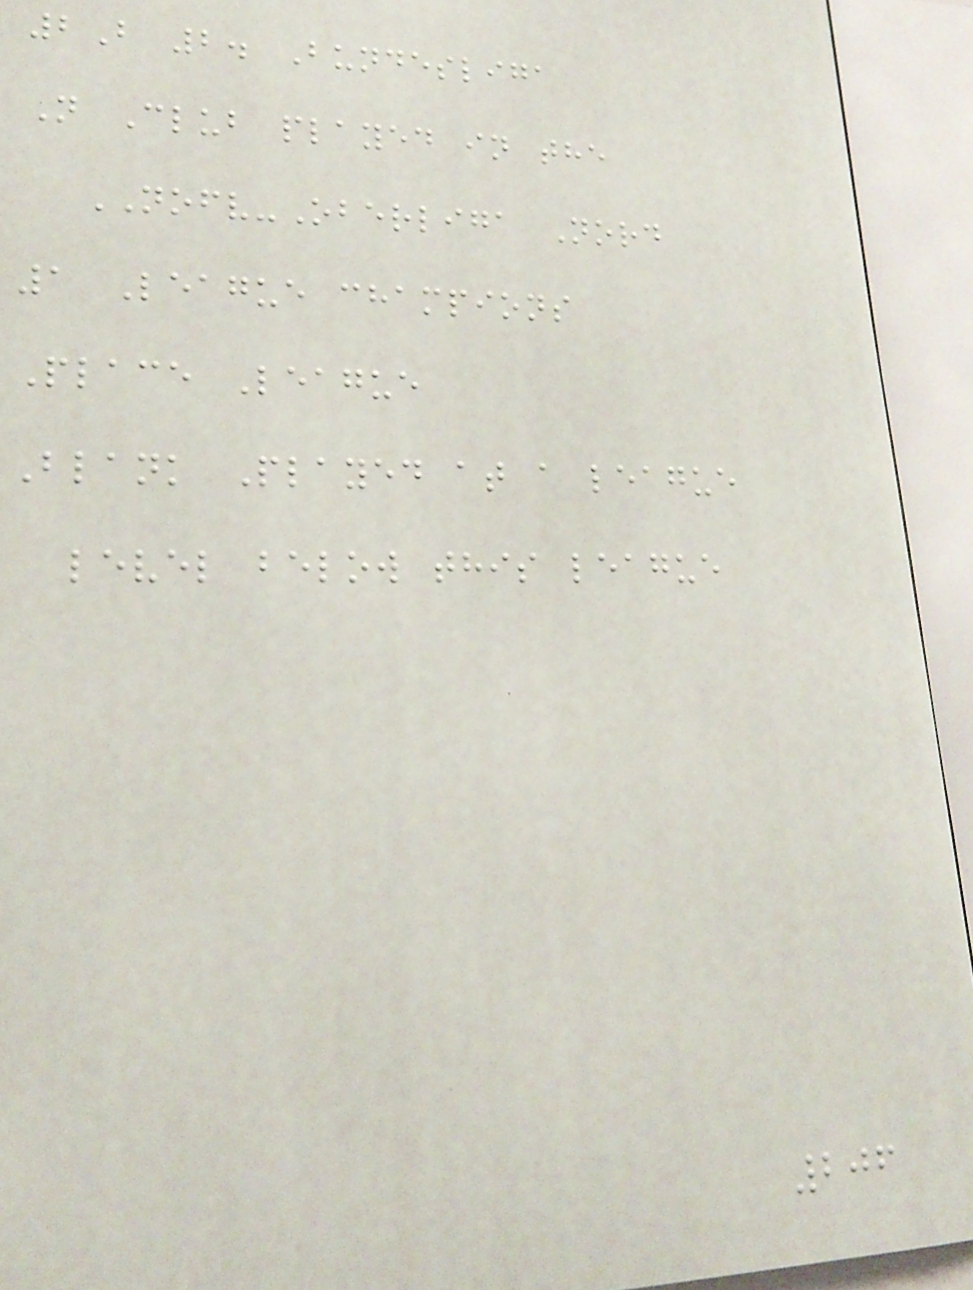2B 2. Bundesliga
N Club played in the
NOFV-Oberliga Nord
1 League champions
Place League
Blank Played at a league
level below this league
206
